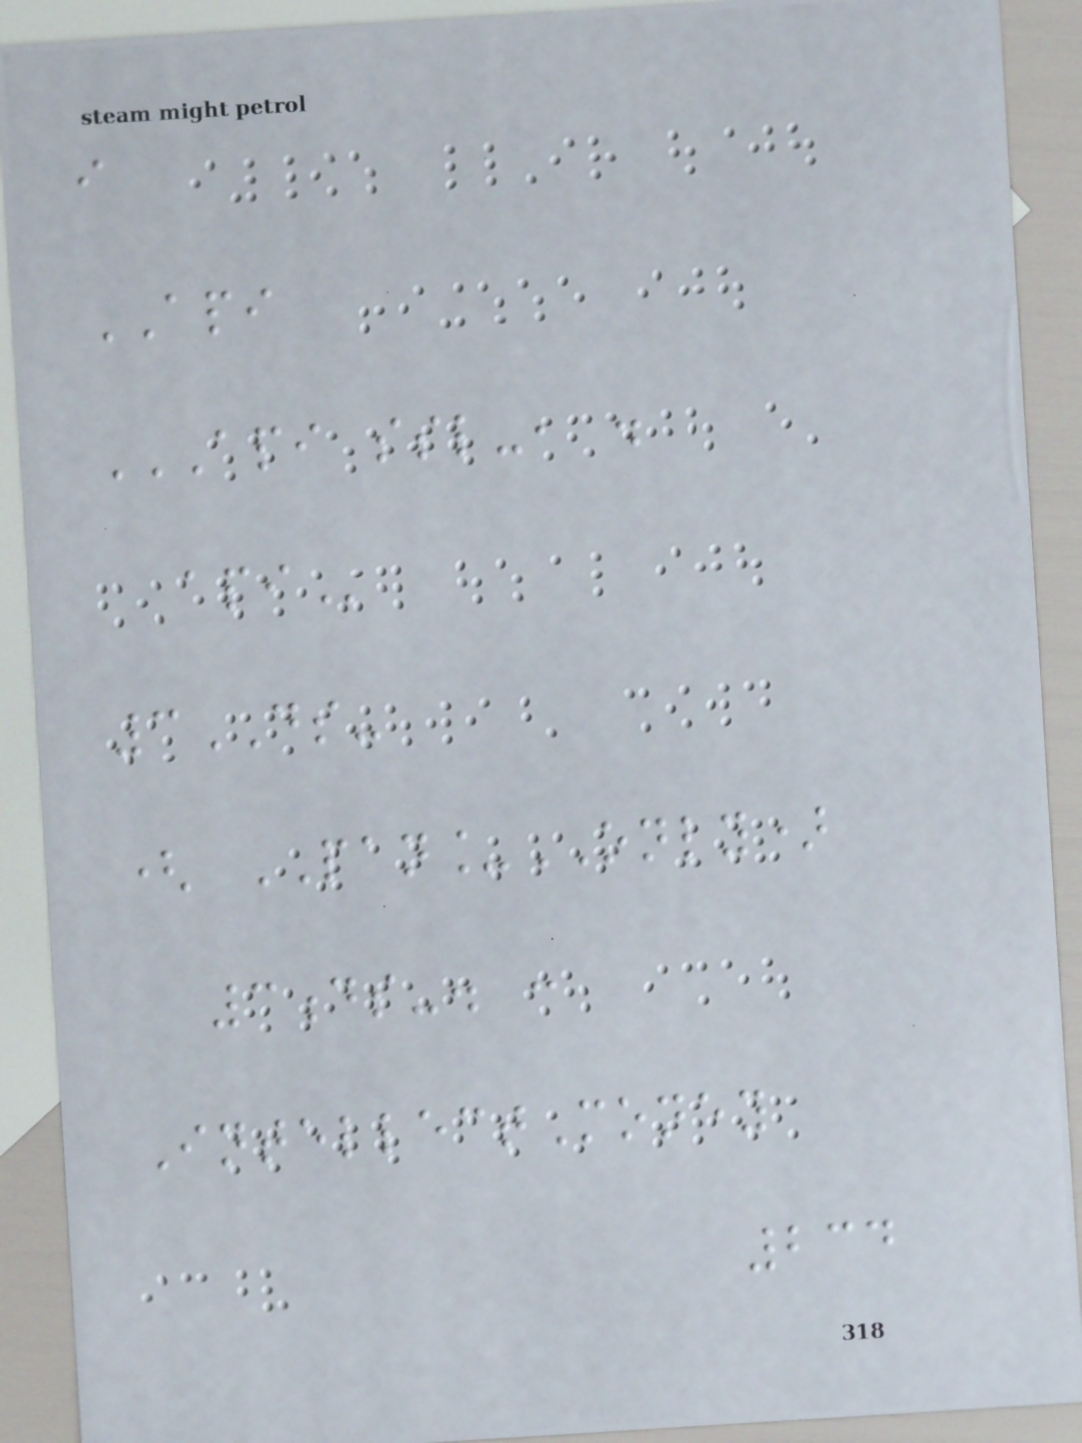i
API
API SSL-, .
API
3DS-
( PAN_ONLY)
3ds-. :
IntellectMoney
234
